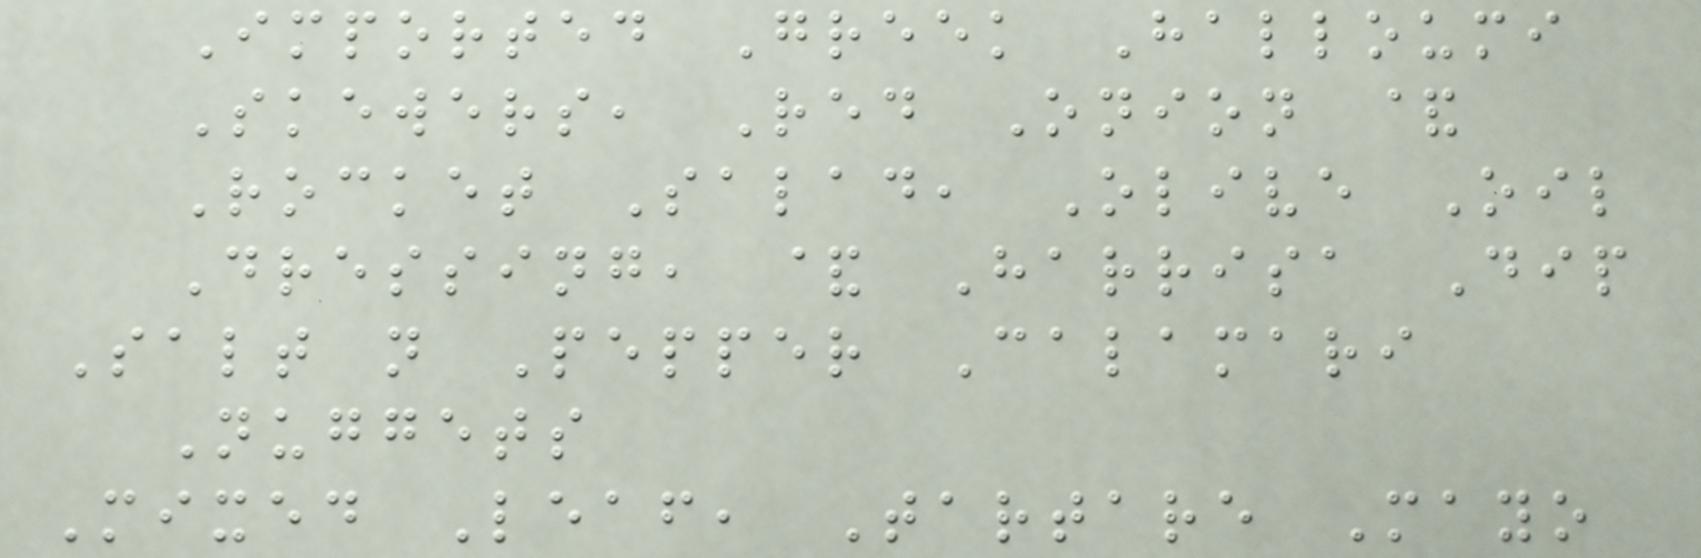Imported Greek Halloumi
Skewers, Red Onion &
Rocket Salad, Olive Oil
Dressing, & Harrisa Dip
Salt n Pepper Calamari
Nuggets
Mixed Leaf, Tartare Mayo
